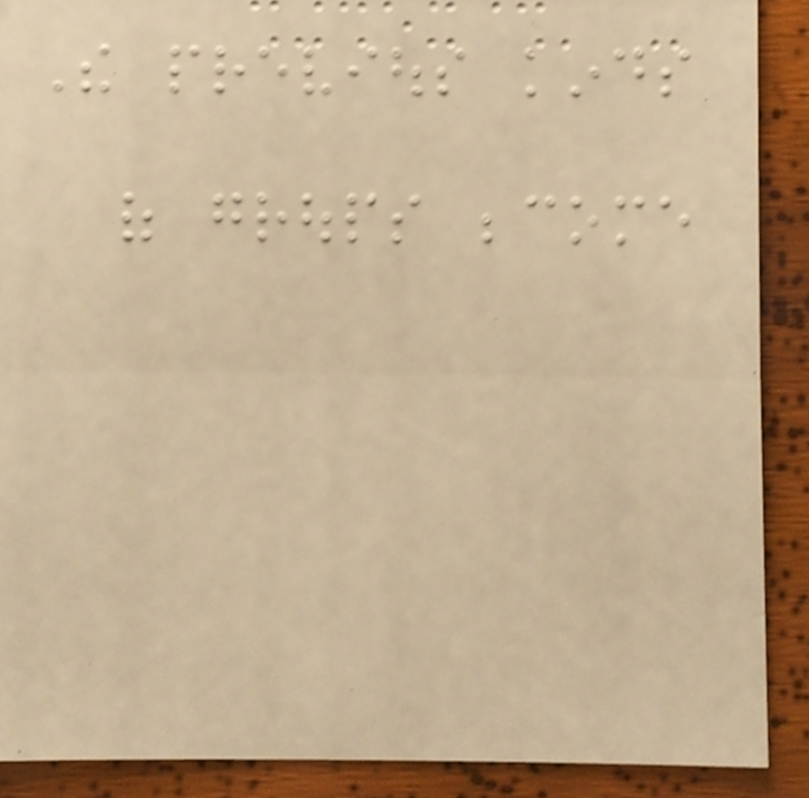The previous kinds
of groups become
